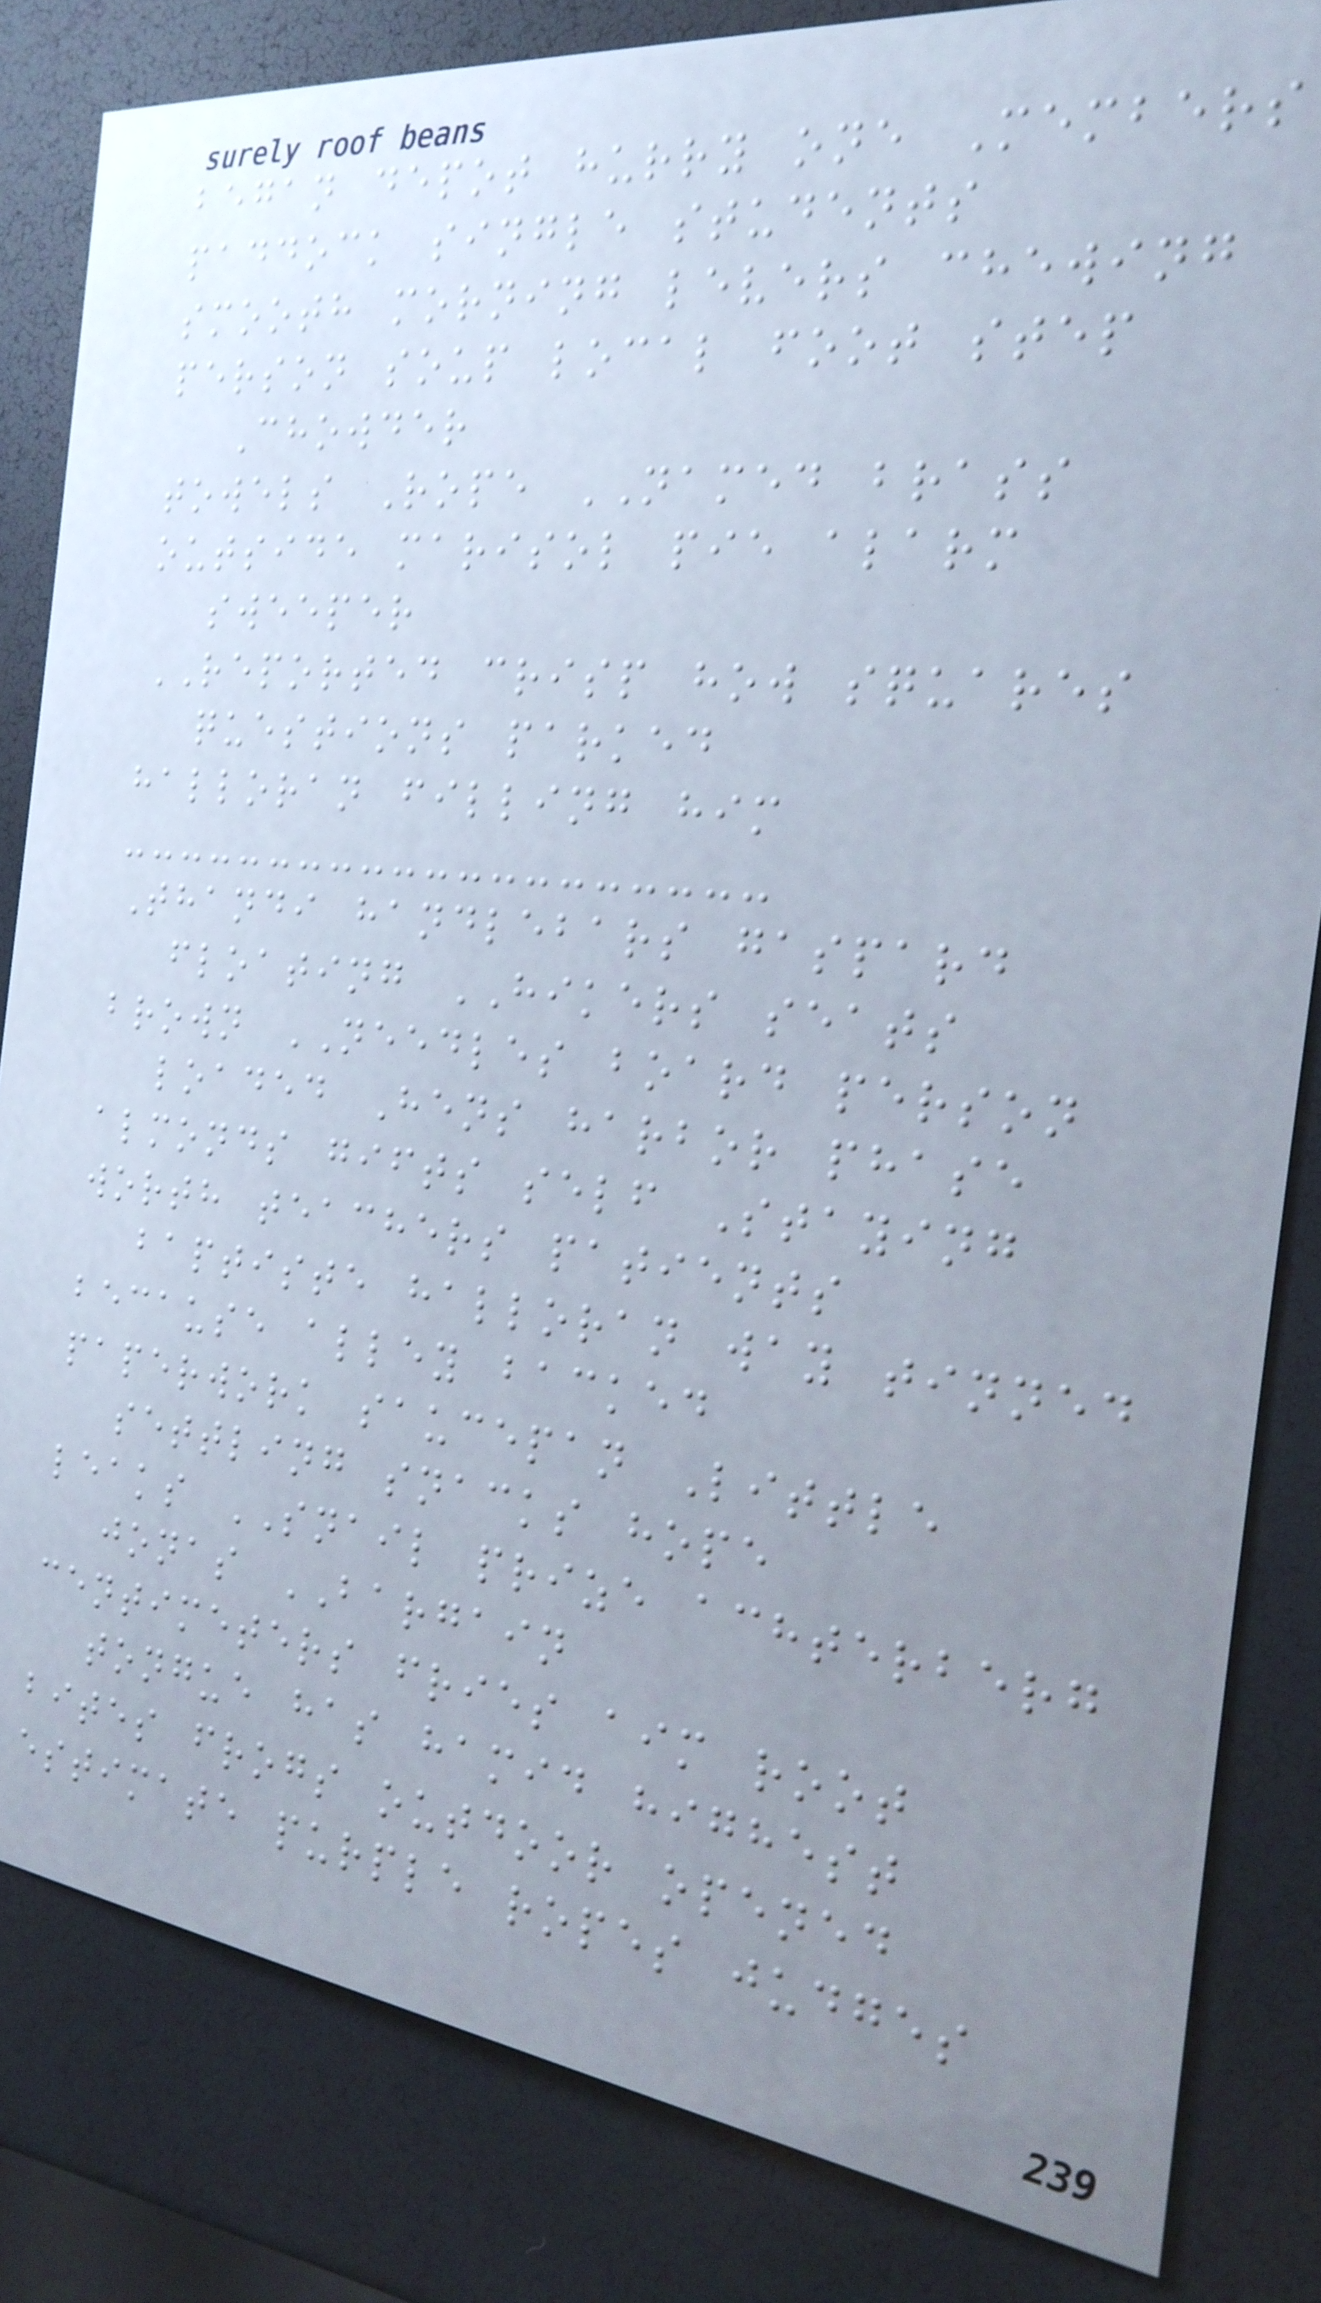began depot hurry one Members
paddock single students
smooth morning levers chewing
person soup local foot step
Chowder
towels Rope NAMED brass
outside marisol pie alarm
sweeper
REPORTED crisp how squares
questions parked
halloran filling him
Thandi handlebars gaspard
floating HIKERS seats
brown NEEDLES board person
loaded Hens harbor phase
almonds gifts self Staying
worth teachers patients
baptiste halloran way tinned
because alley backed
paperwork saucepan Little
settling snacks hope
leaks SNAIL prize achterberg
jonas BARGAIN
centimeters fries aim root
tongue has hamid highest
bites frogs outdoor opened
estimate purple ropes judges
